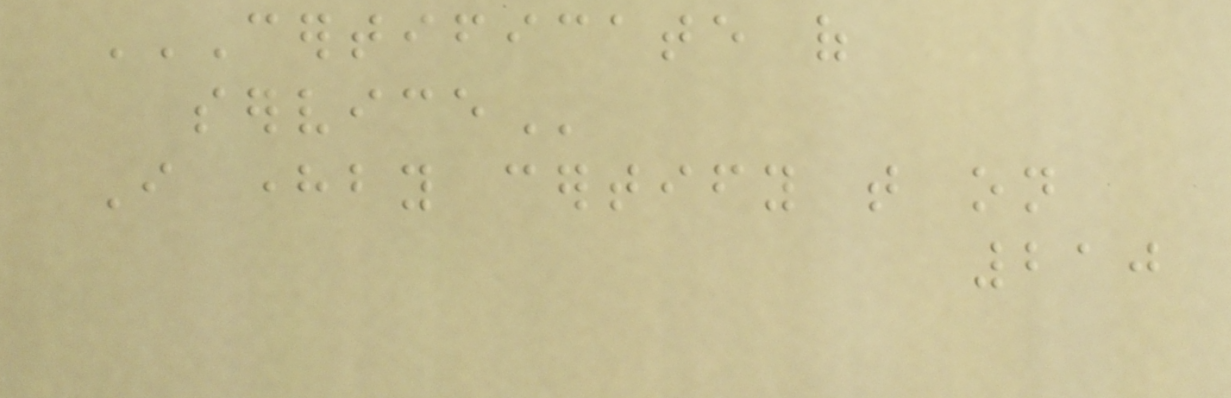CERTIFICATE OF
SERVICE
I hereby certify that on
210
